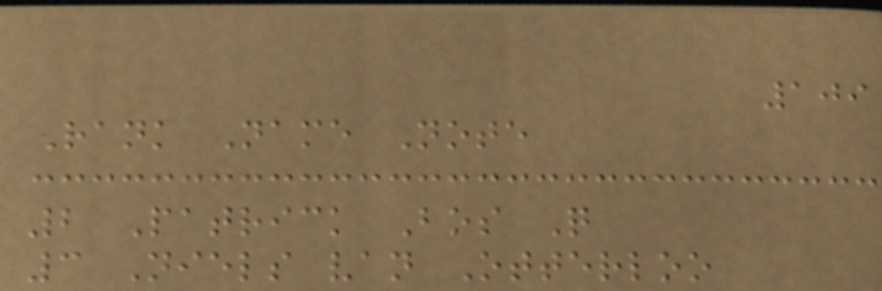109
Rank Name Note
2 Patrick Bos Q
3 Niels van Otterloo
